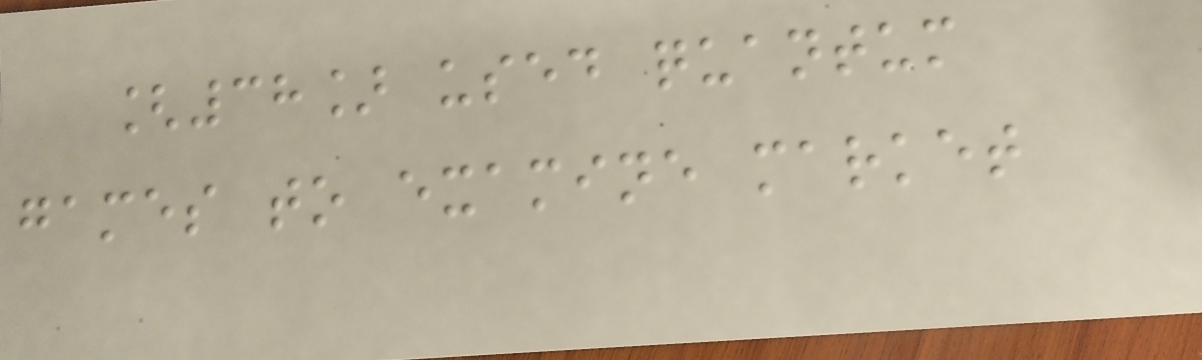[38] used quantum
games to examine market
